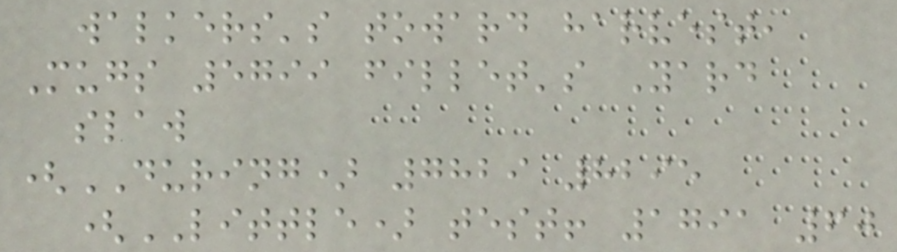walkers's toward harvest,
Mugs 5799 fillet's Yard
slaw
(DURING) 7829 8295
(LITTLE) test! 1791 60
